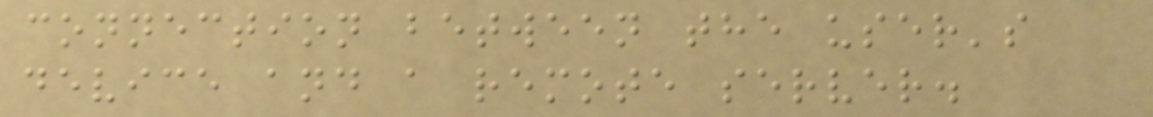connection between the user's
device and a remote server.
